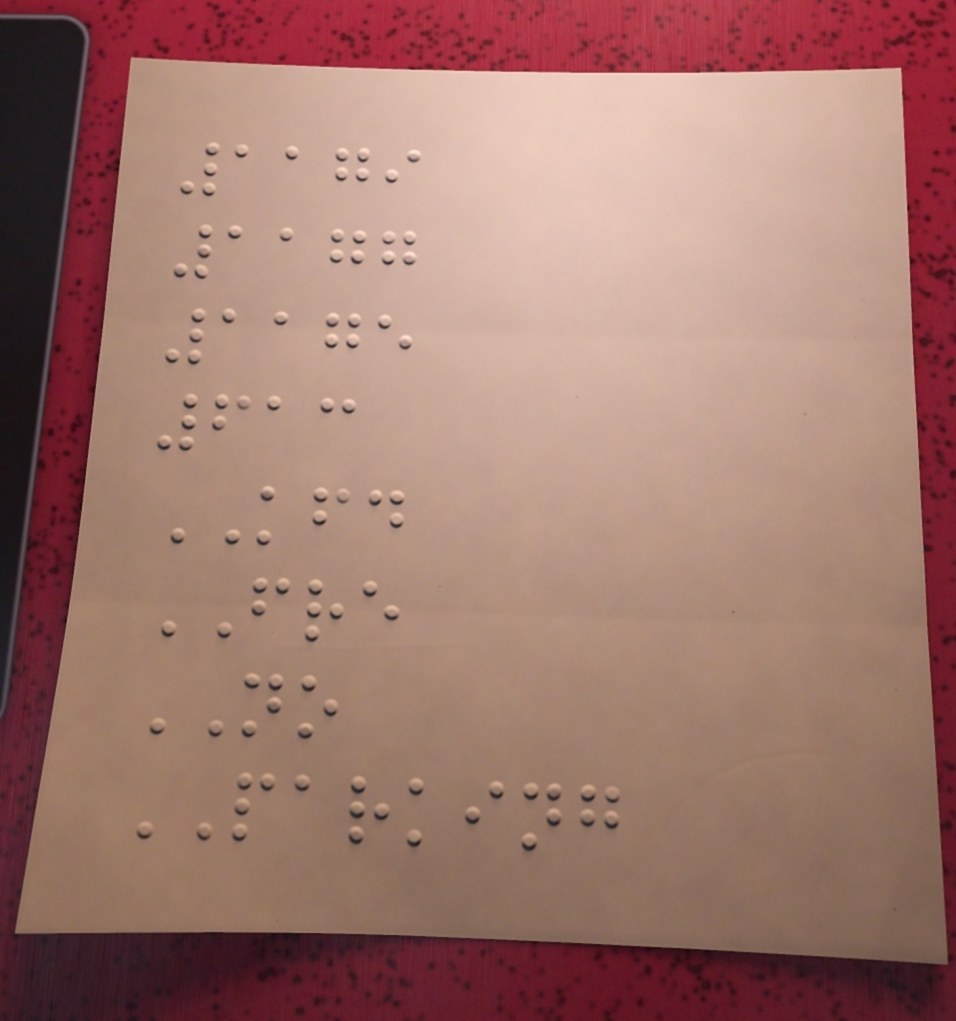1179
1177
1175
613
KFD
FRE
NO
PARKING
